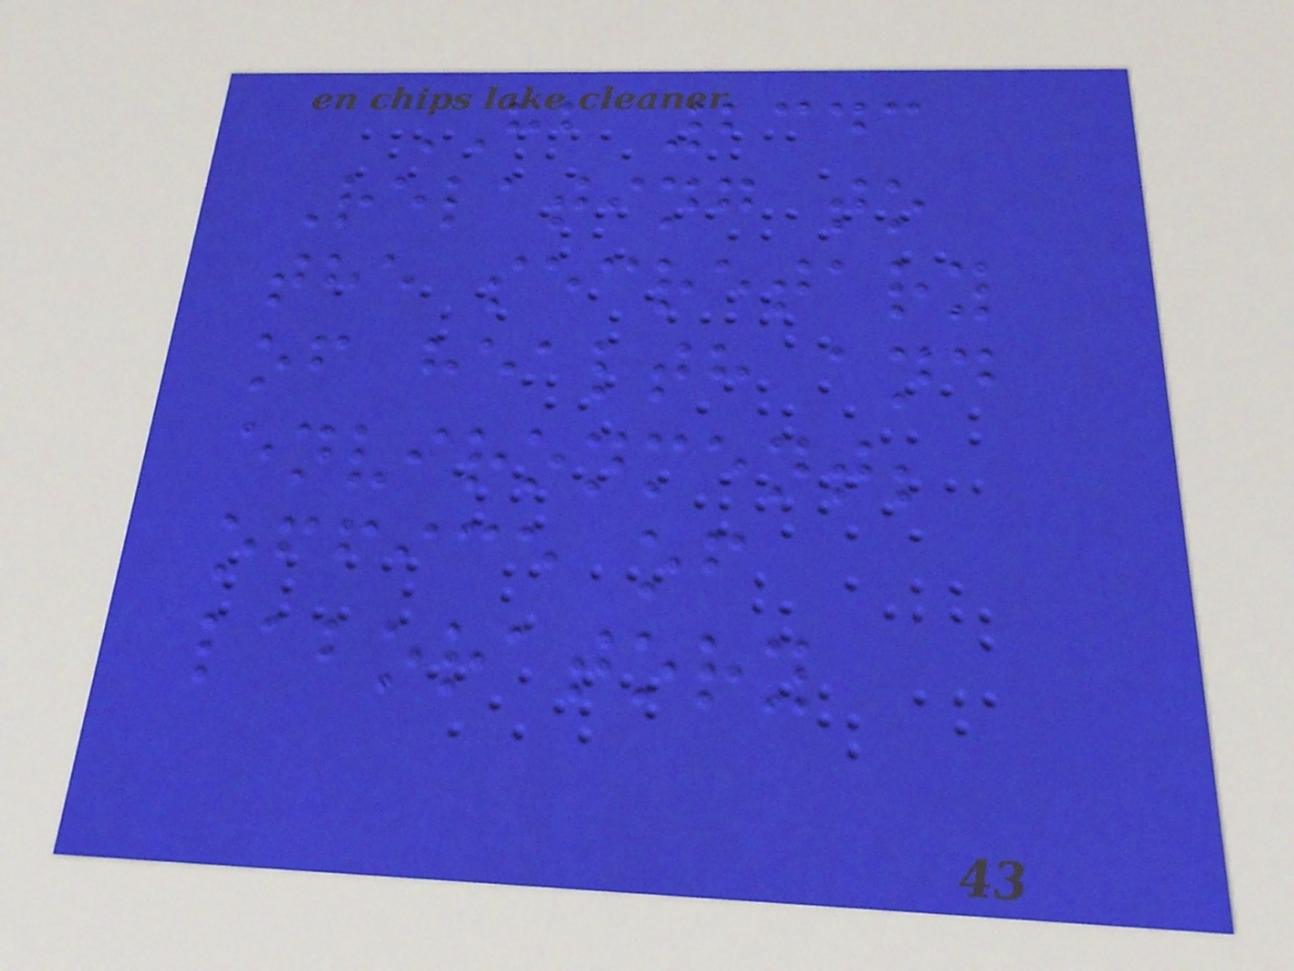HB 2343
Relating to
the secretary
of health and
environment;
office of
laboratory
